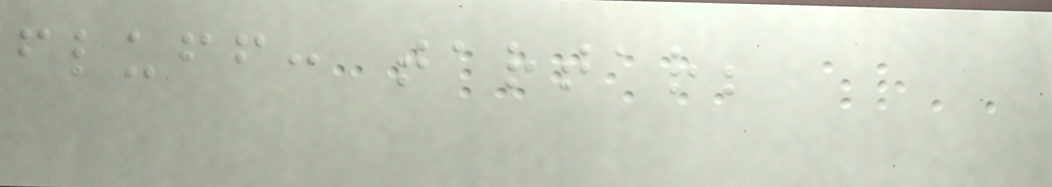fluff: tartar;
